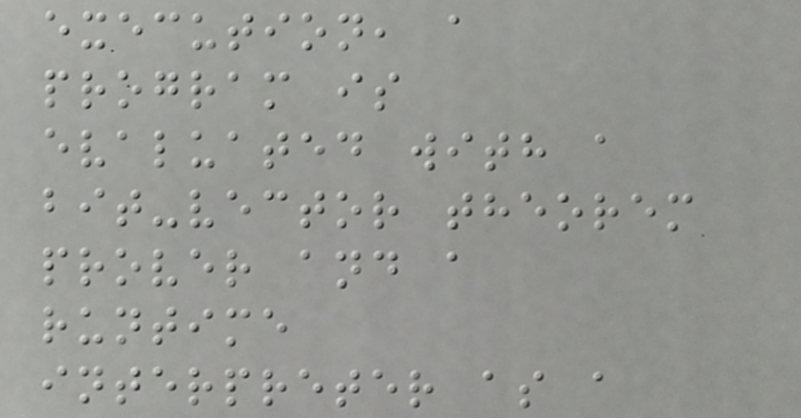execution, a
program is
evaluated with a
bit-vector theorem
prover and a
runtime
interpreter as a
